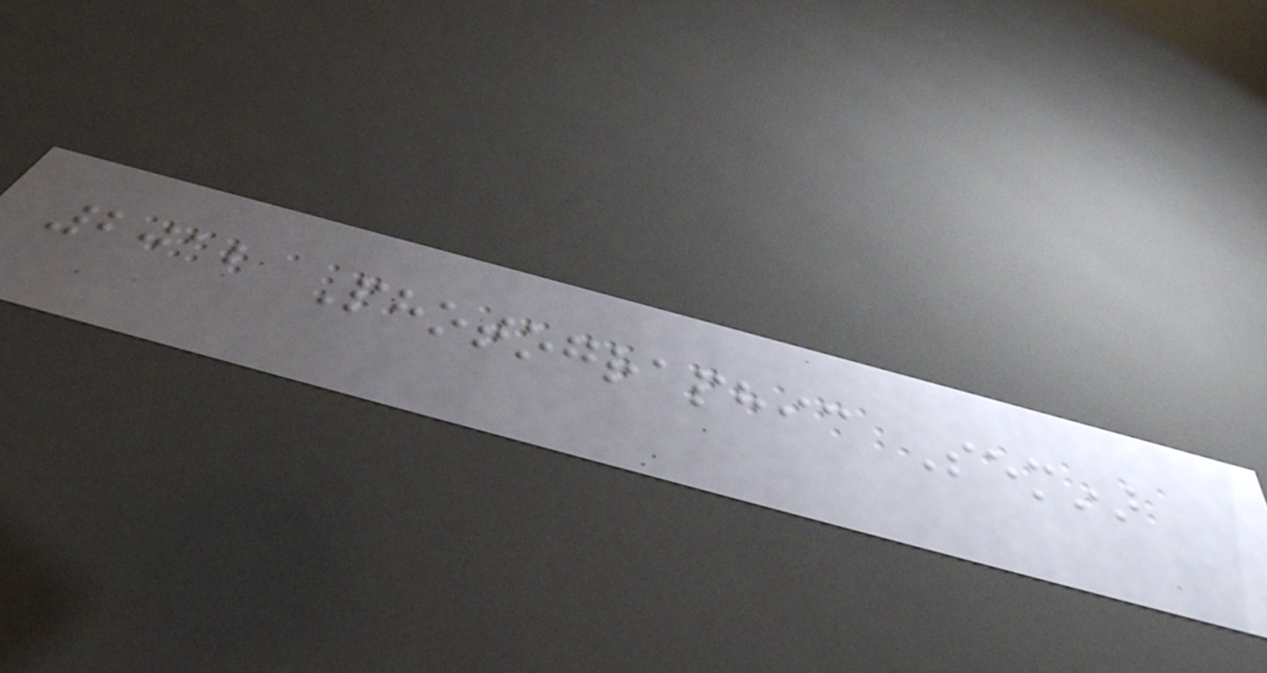2012 Photographic Seminar
